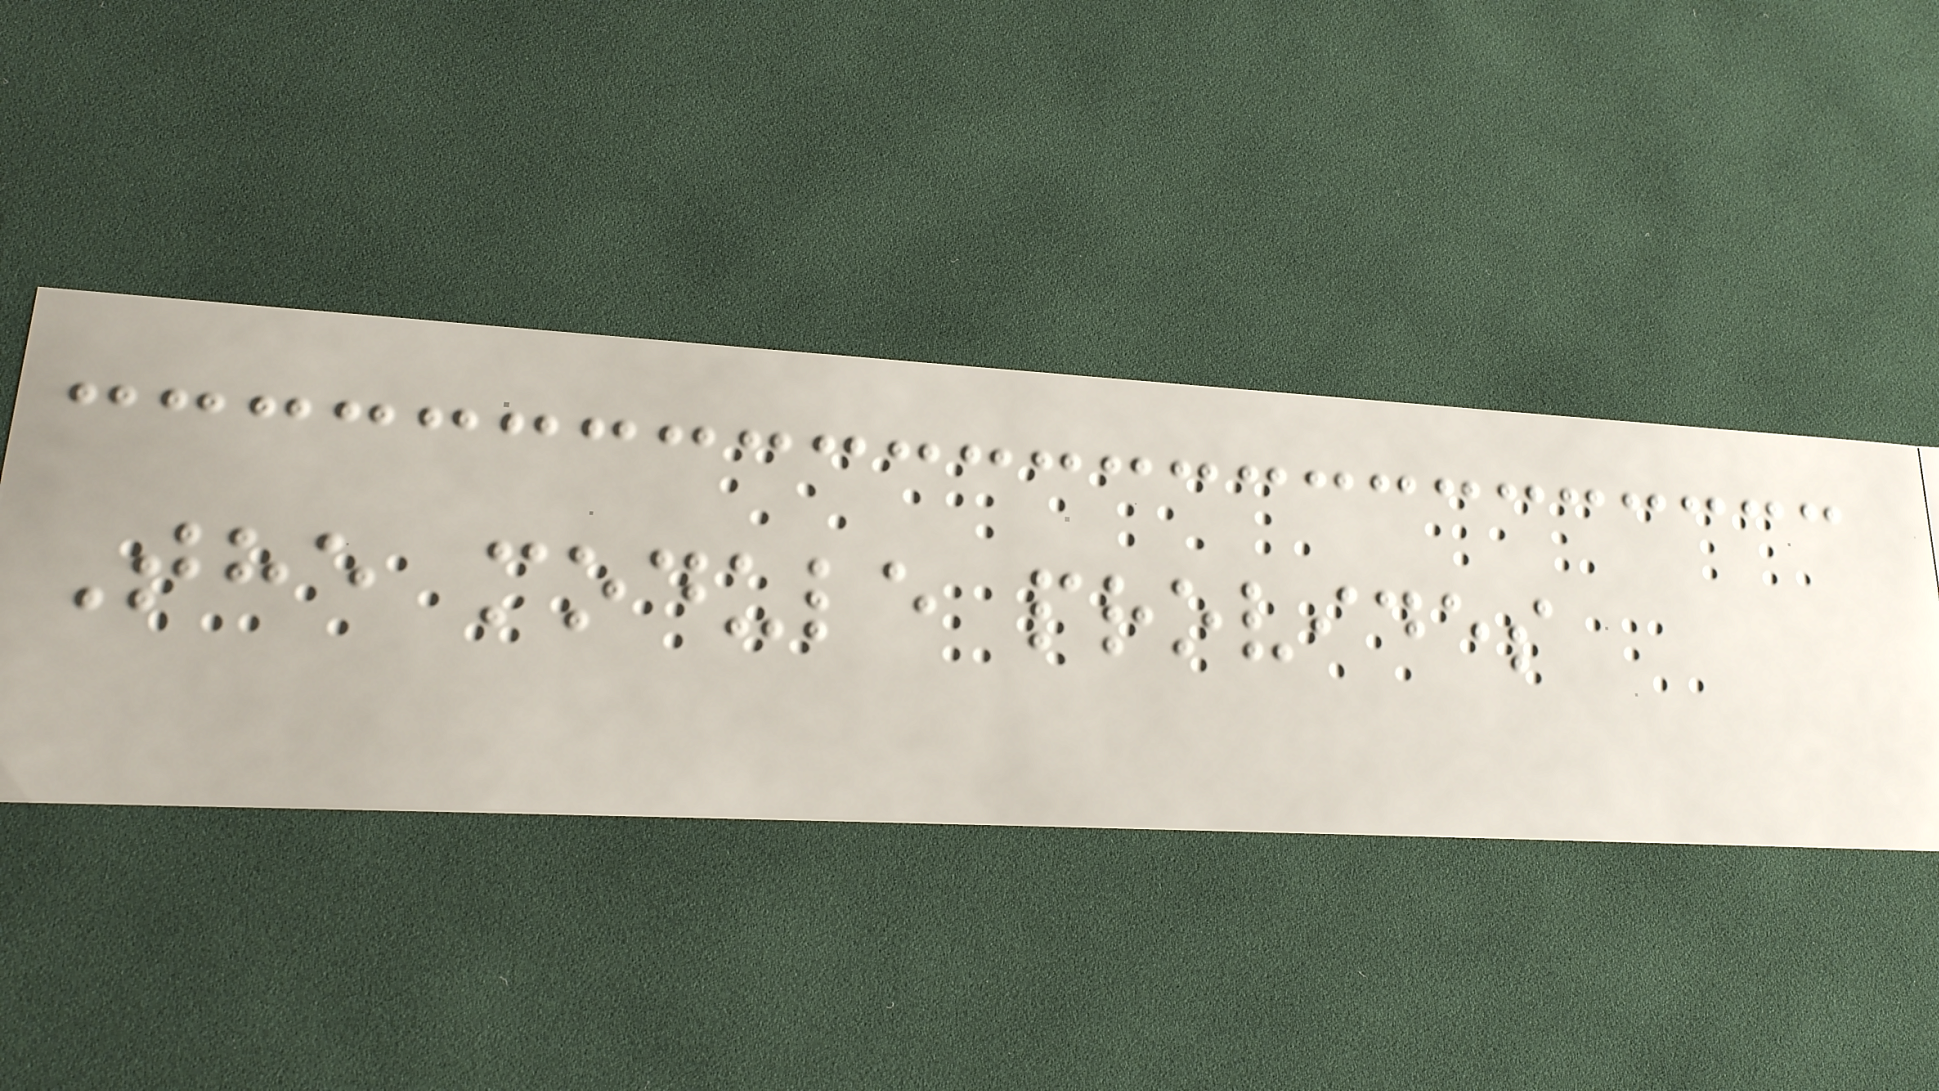The module provides
